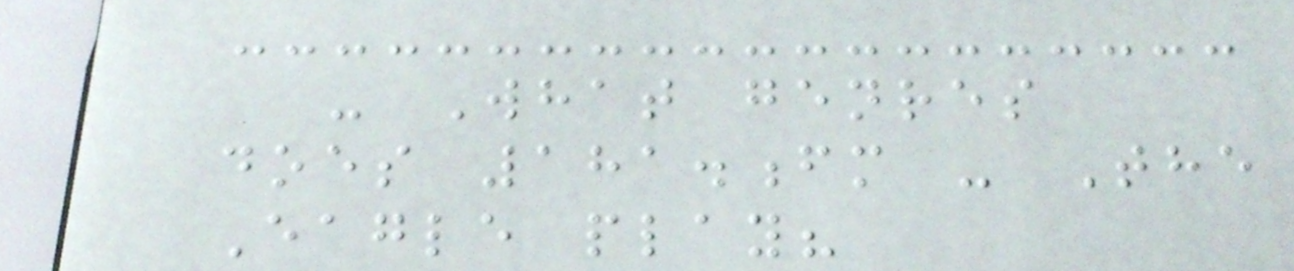- What genres
does 181.fm - The
Eagle play?
